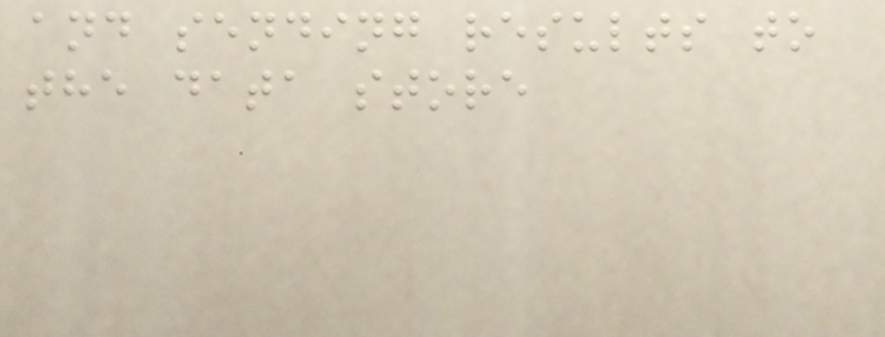and sending results to
the data store
